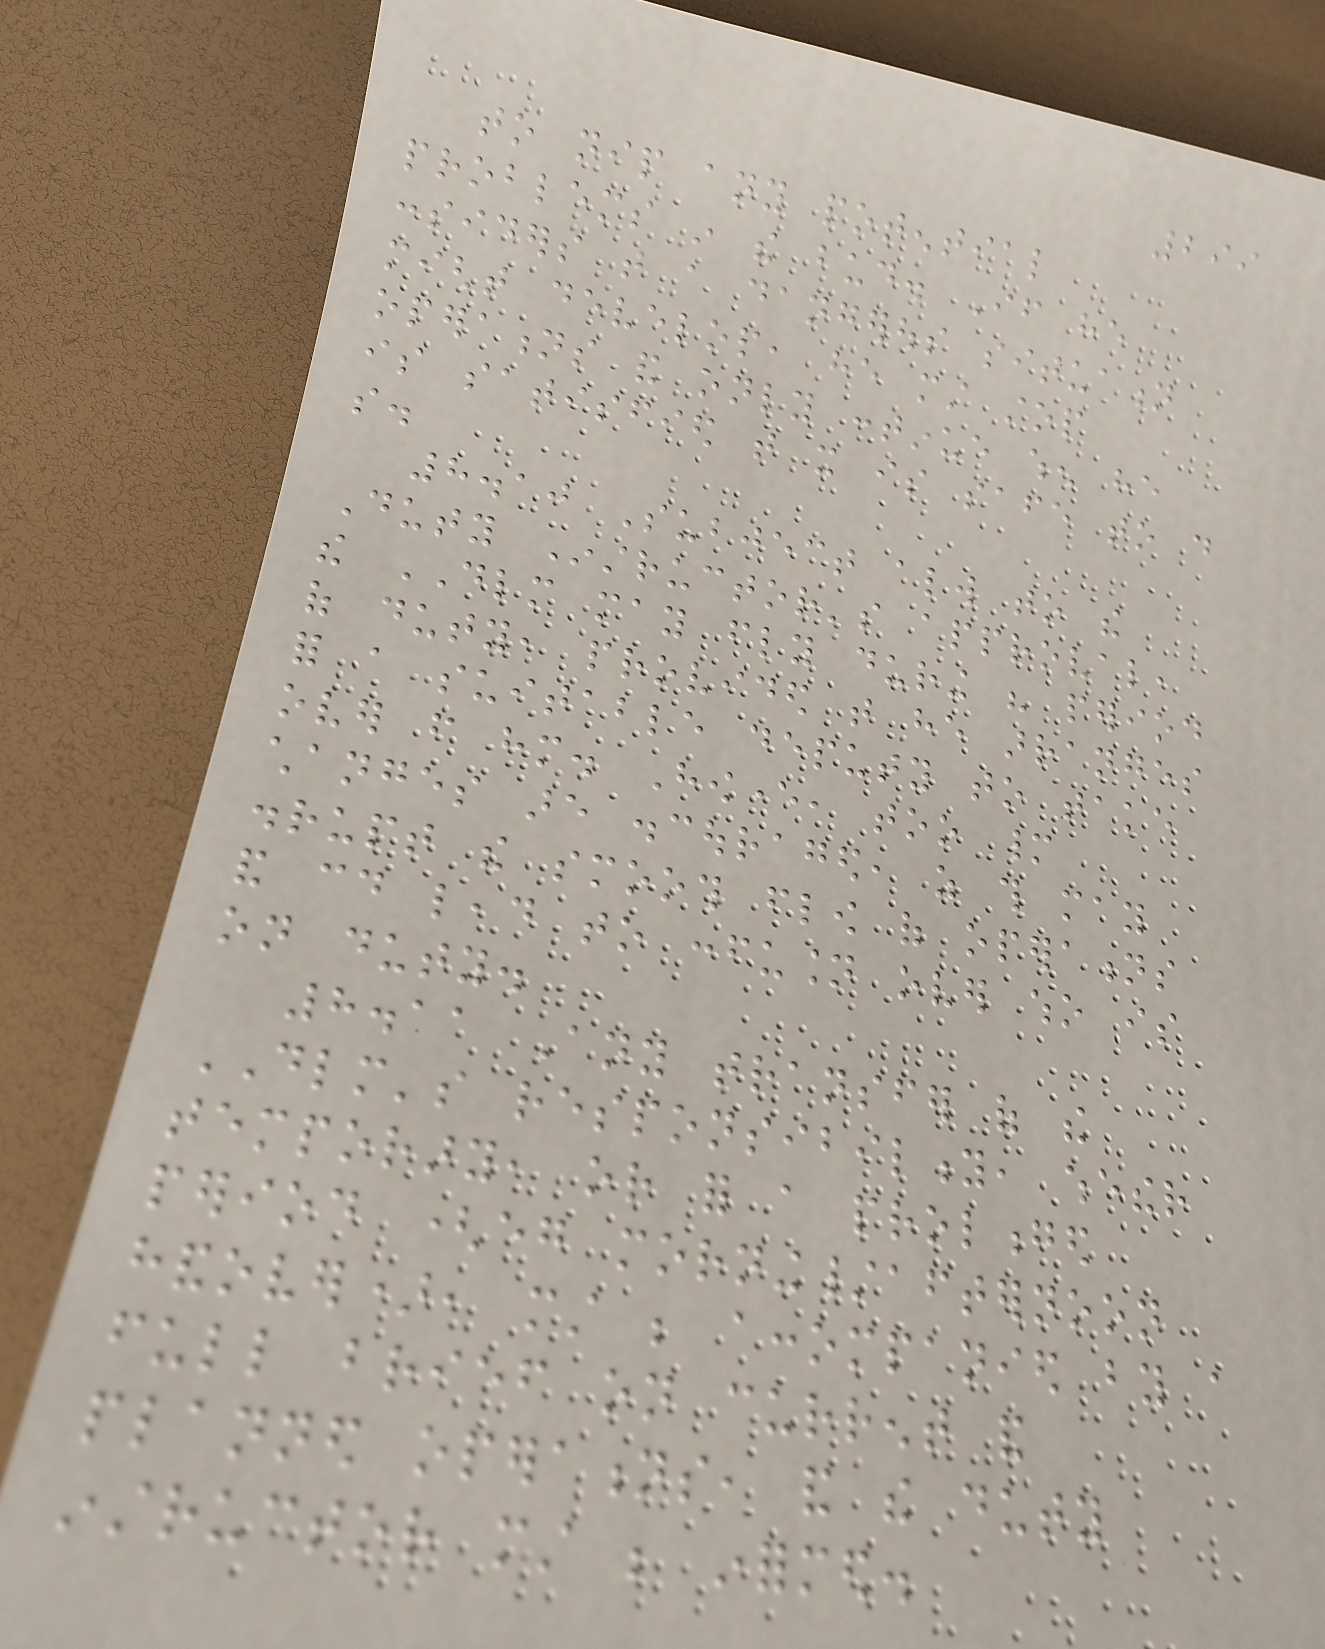299
to nip any potential
problems in the bud. If he
considers that a dangerous situation
might develop, he must stop
operations and only continue when he
is satisfied that it is safe to do
so.
8.10 Subject always to the
Duty Instructor's approval,
the DLM may fly during his period
of duty, provided that he arranges
for a suitable deputy to take
over from him. However, too many
changes are discouraged, as this may
disrupt the smooth flow of operations
and could lead to confusion over who is
on duty.
8.11 Any transfer of the
DLM's responsibility, whether
temporary, or for a prolonged
period (eg morning/afternoon
handover), must be accompanied by a
full brief on current and
planned operations, and the duty
instructor must be informed.
